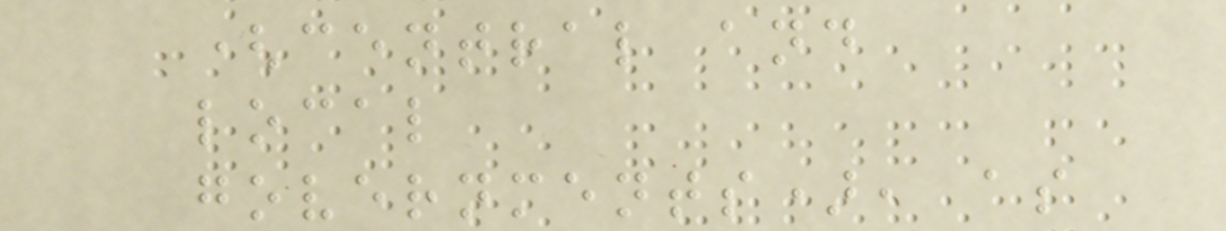(central and
local
governments), as
